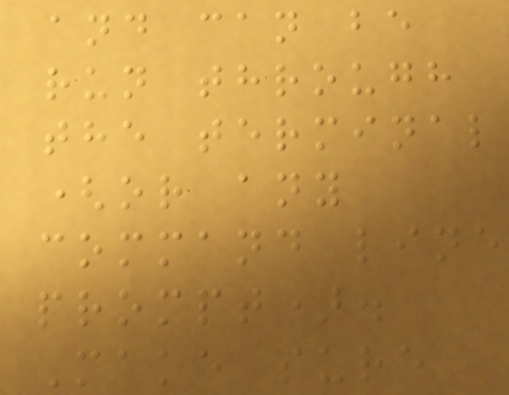and can be
run through
the terminal
(or any
command line
prompt).
Make sure
